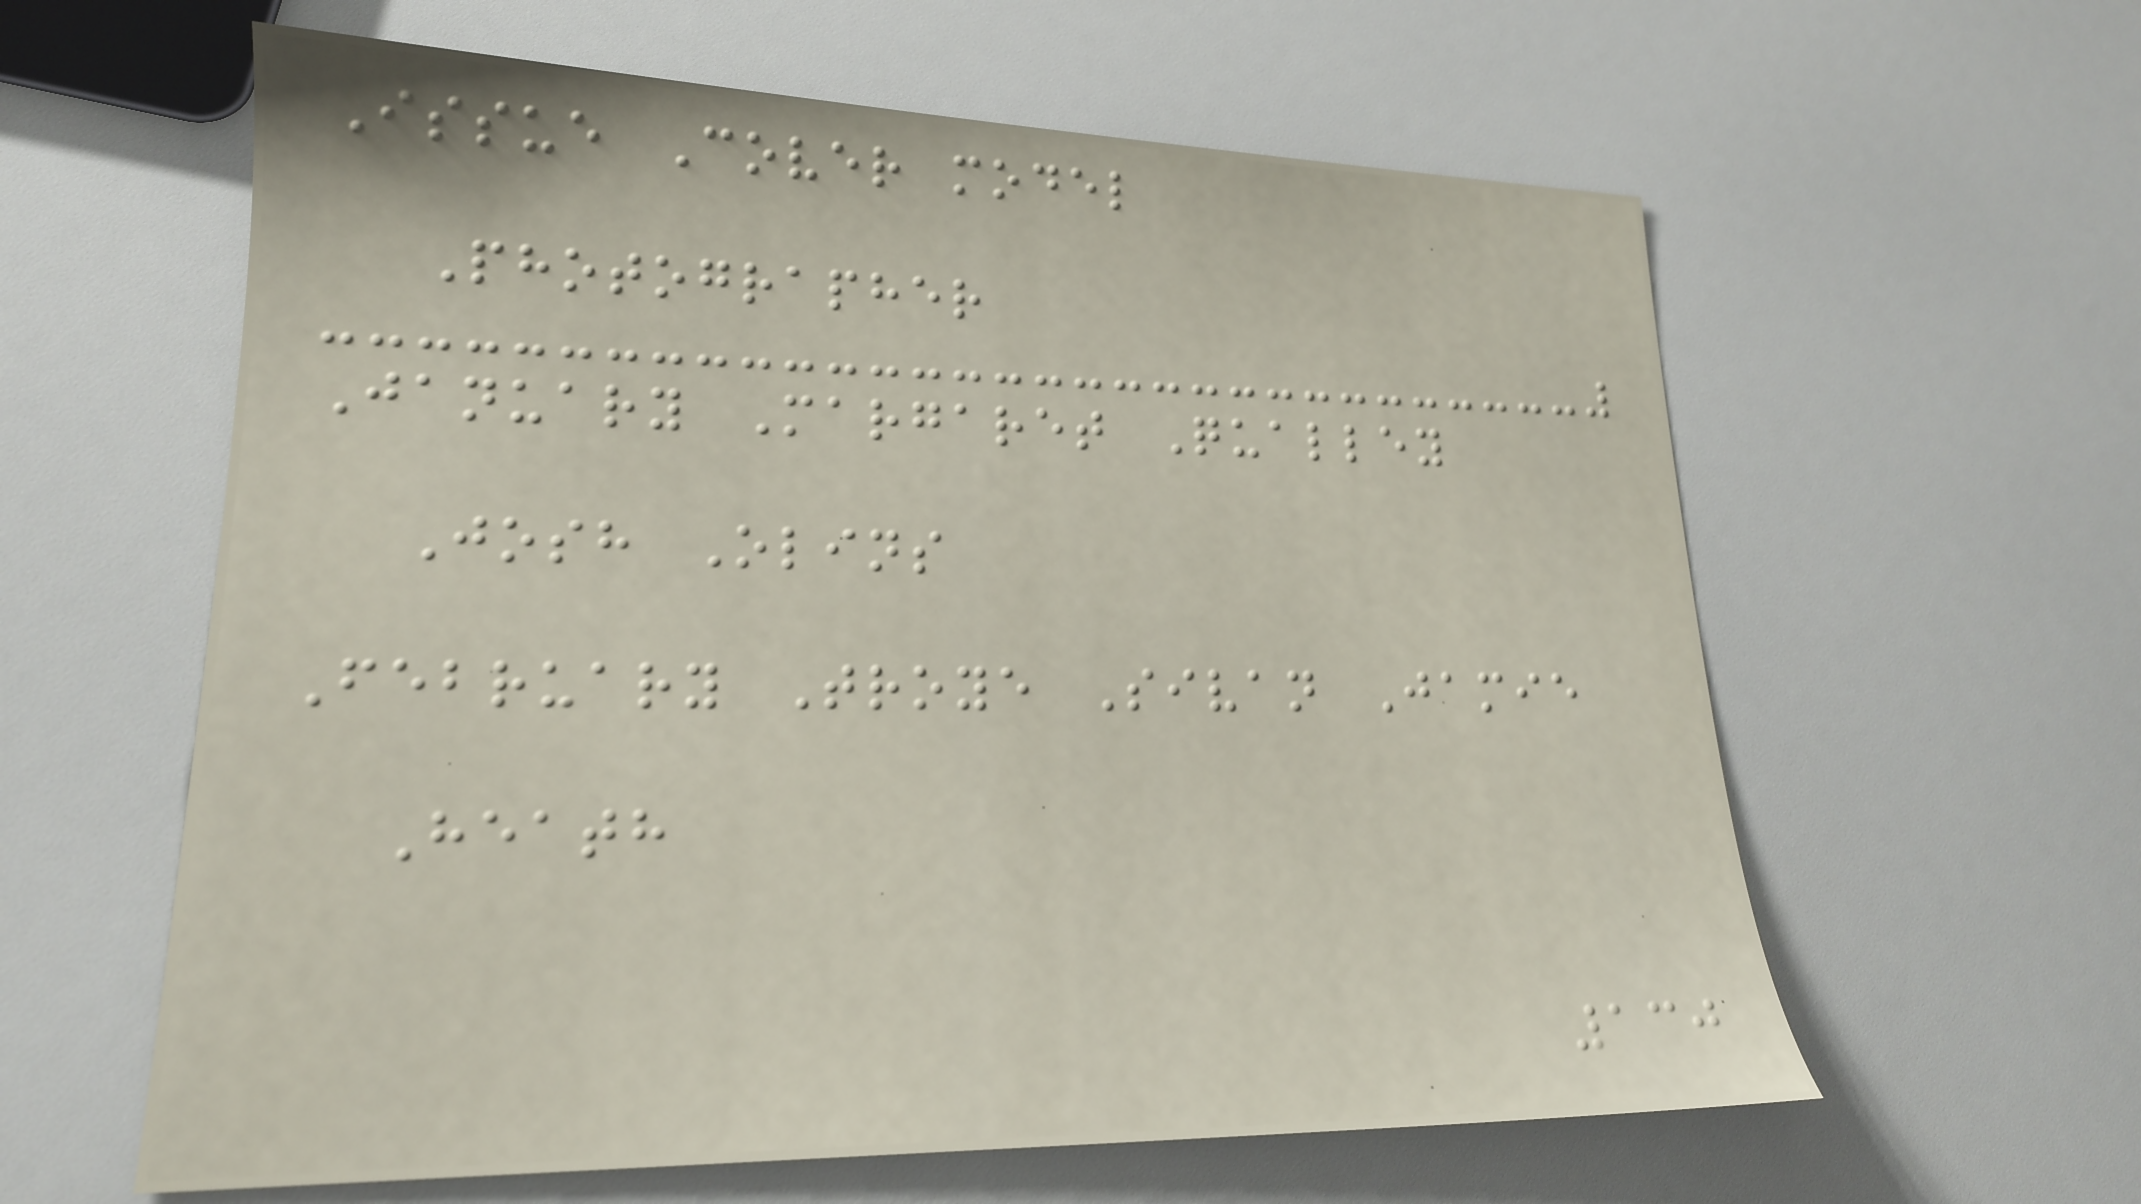Issue Cover model
Photographer
January Margaret Qualley
Josh Olins
February Troye Sivan Jamie
Heath
130
